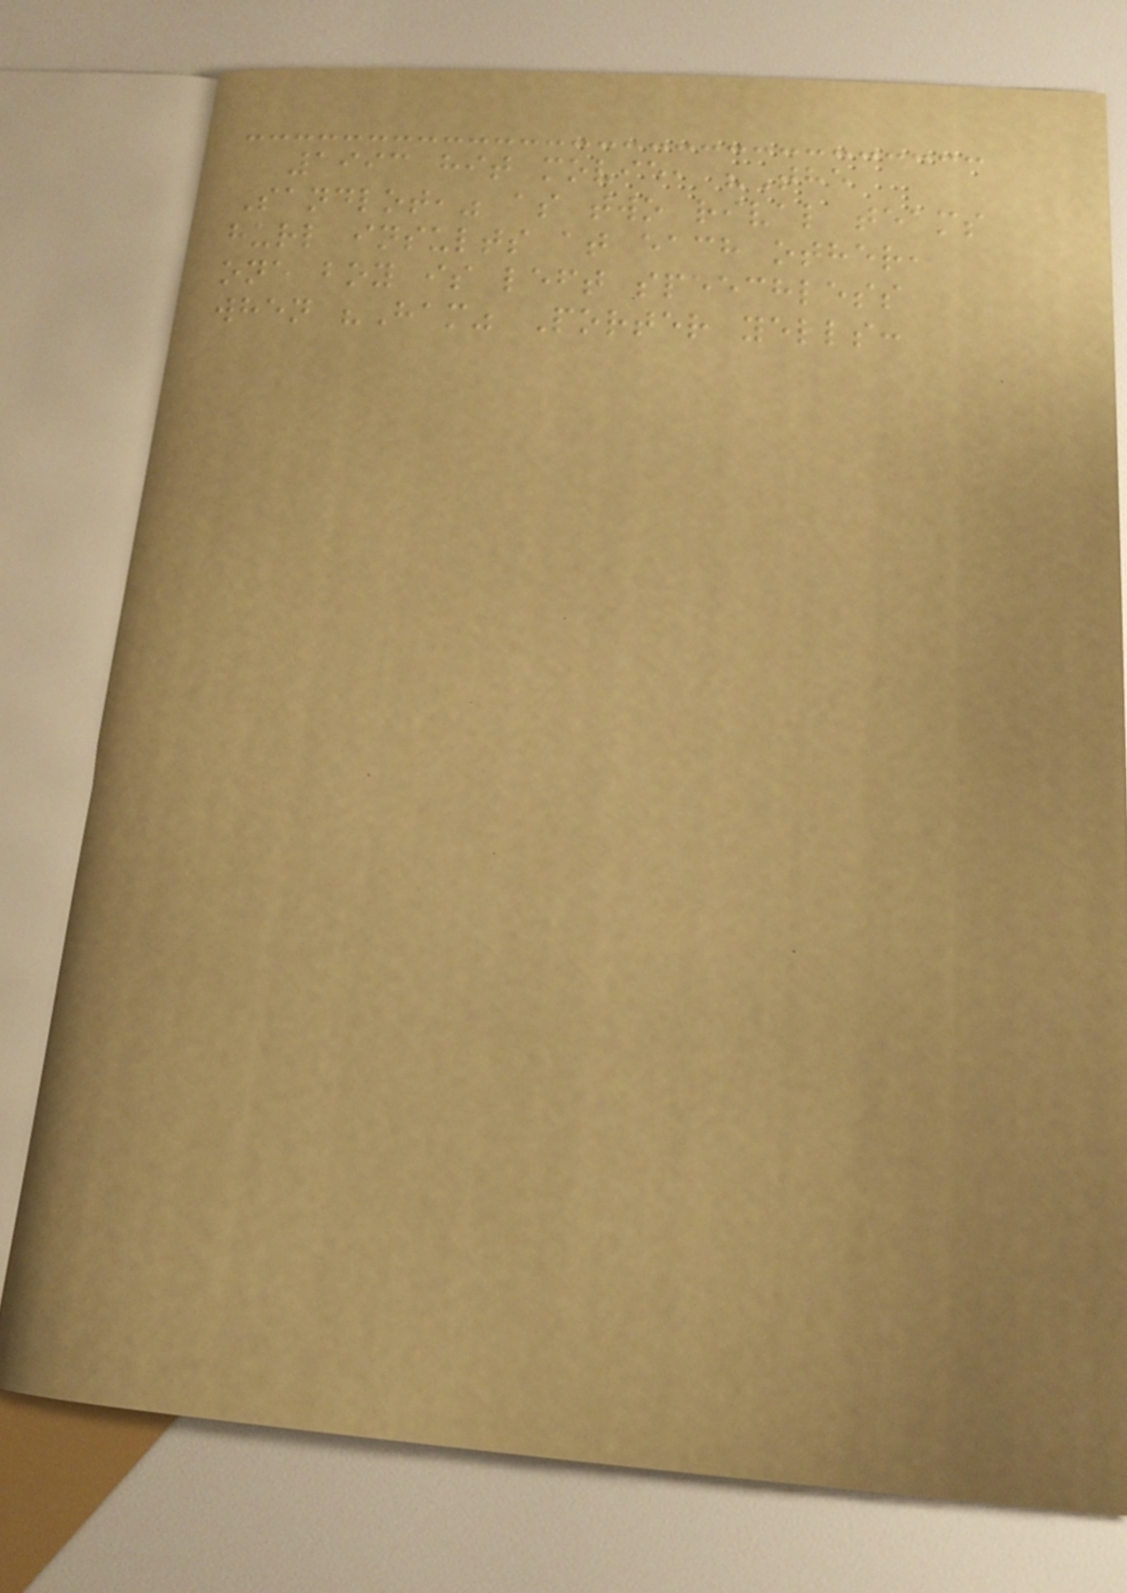1993 hit movie, "The
Sandlot," as two rival teams
hurl insults at each other,
one boy is left speechless
when "Ham" Porter yells:
